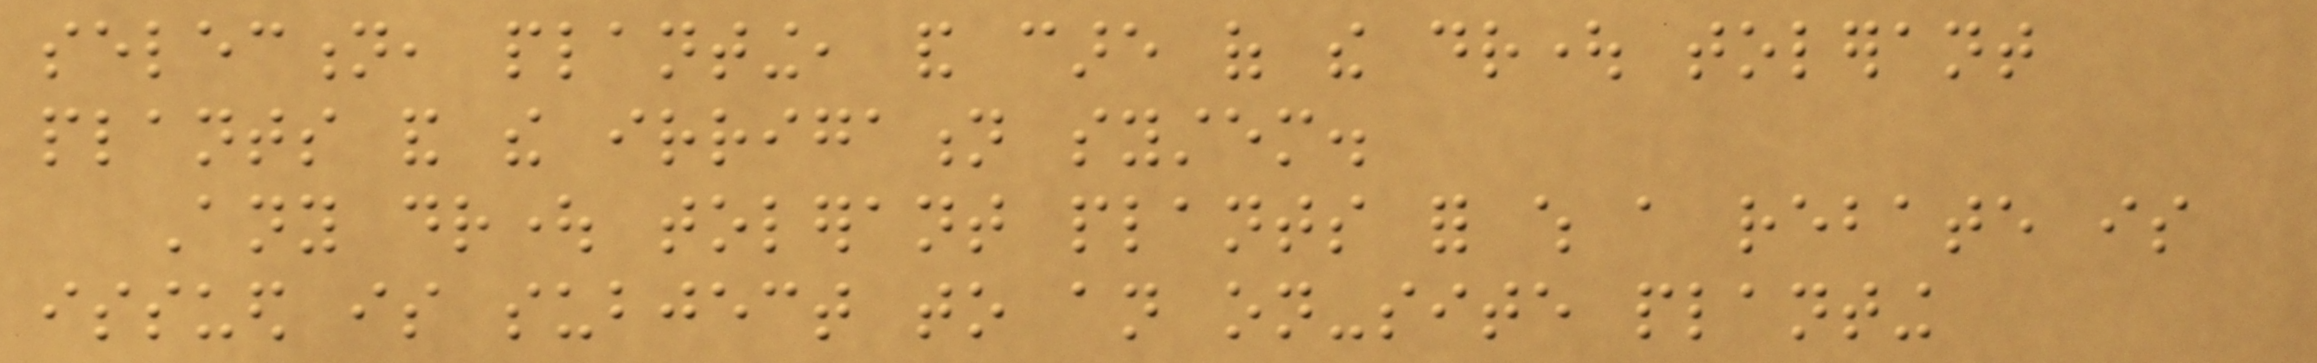selection, planting, and care of the drought tolerant
plants and the irrigation system.
Any drought tolerant plants for which a rebate is
issued is subject to an on-site planting
